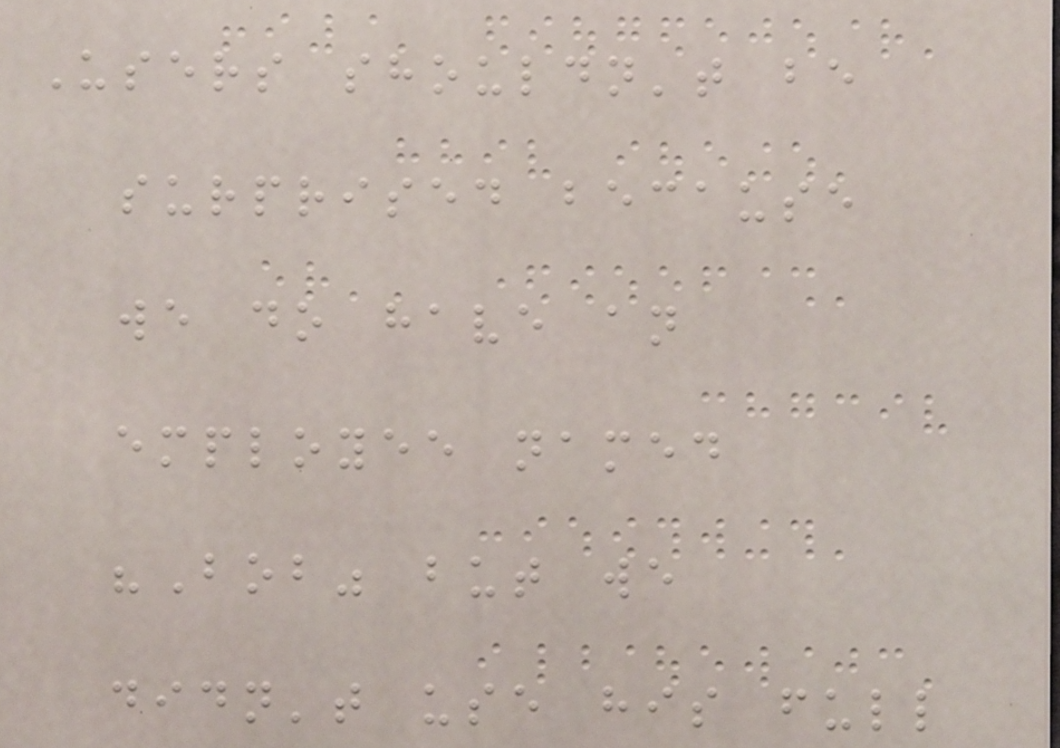Users shouldn't be
surprised because
we do have an
employee named
"Bob" but we
didn't use his full
